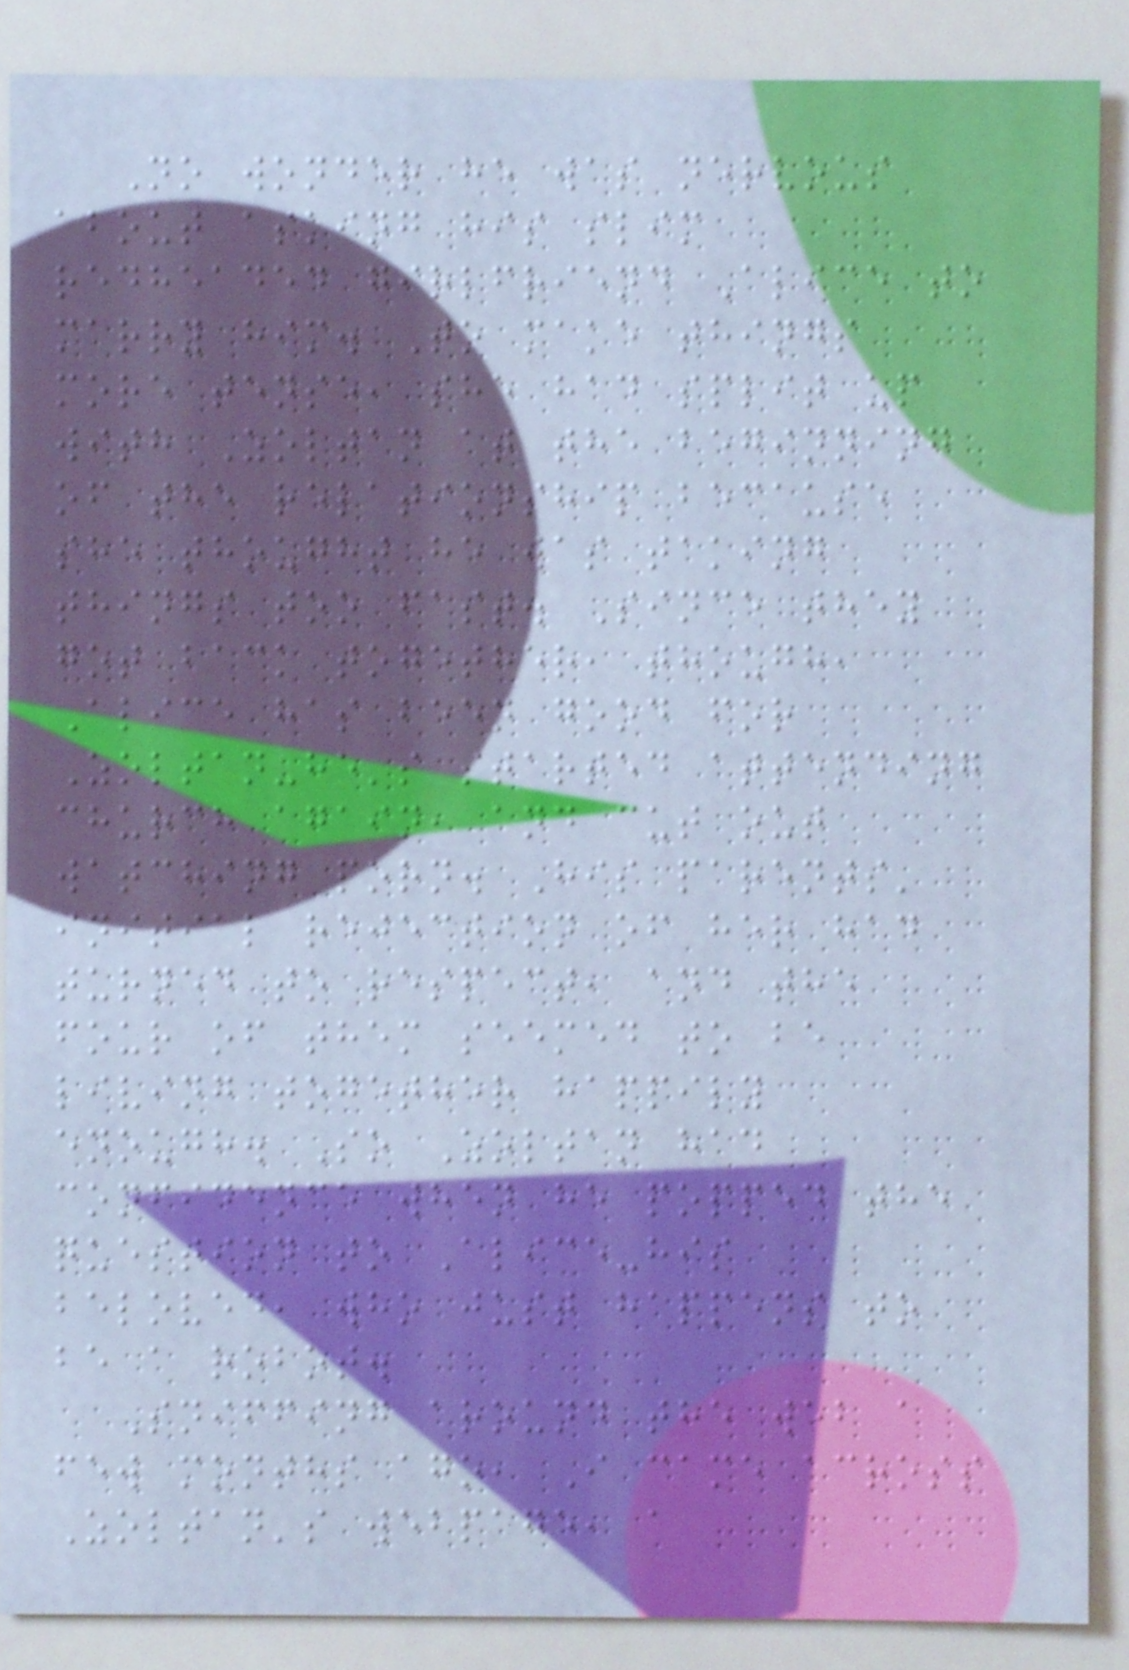No wonder he was nervous
about asking his slim
redheaded girlfriend Alice to
marry him. To make things
more tense, she had split up
with Zoltan at the beginning
of the relationship because
she thought he was taking
things too fast. Since they
got back together, though,
Alice has been good for
Zoltan-he's started attending
church again, and cut out
watching porn. His parents'
initial rejection of her had
turned to respect, and the
four of them seemed to be
living together happily
enough. So Zoltan had
confidence when he popped the
question to Alice-his
beloved, who just happens to
be a robot.
Sniffing around the web a
few months ago, I came across
Zoltan's webpage, a
